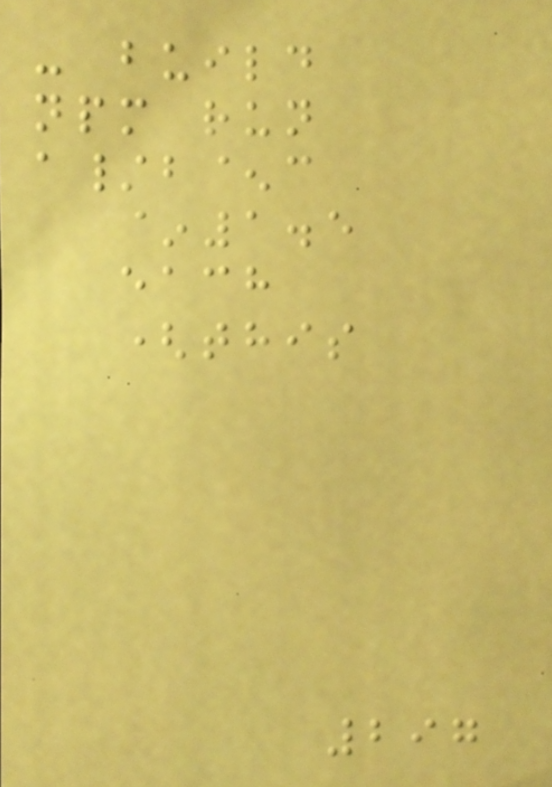- build
npm run
a/b^c
~1.5
each
(this
297
